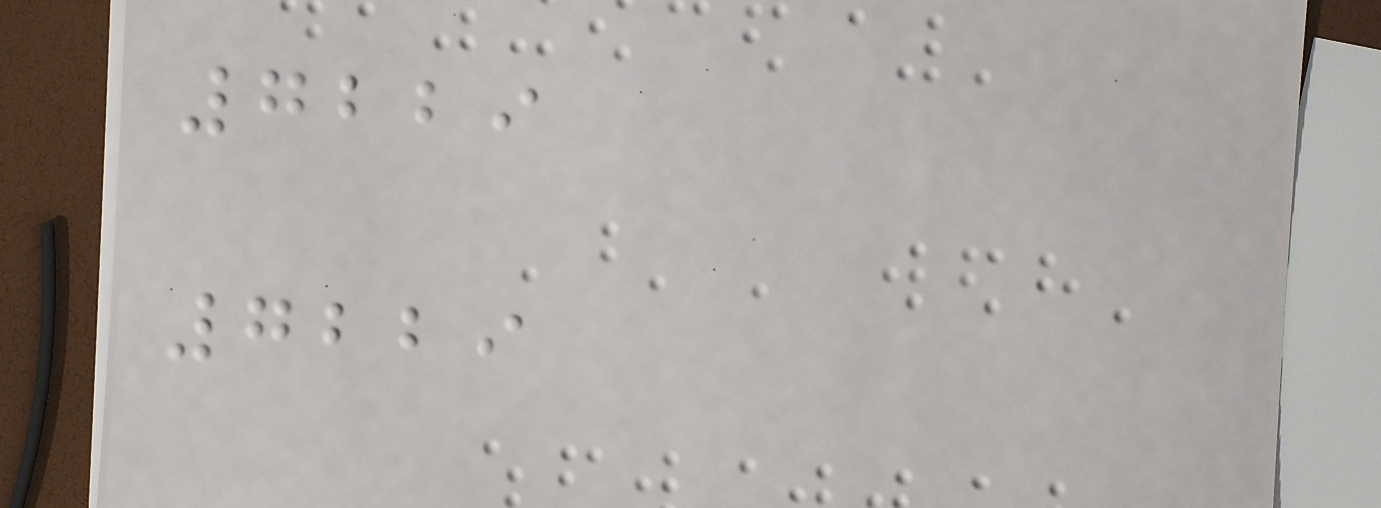7229
7229
